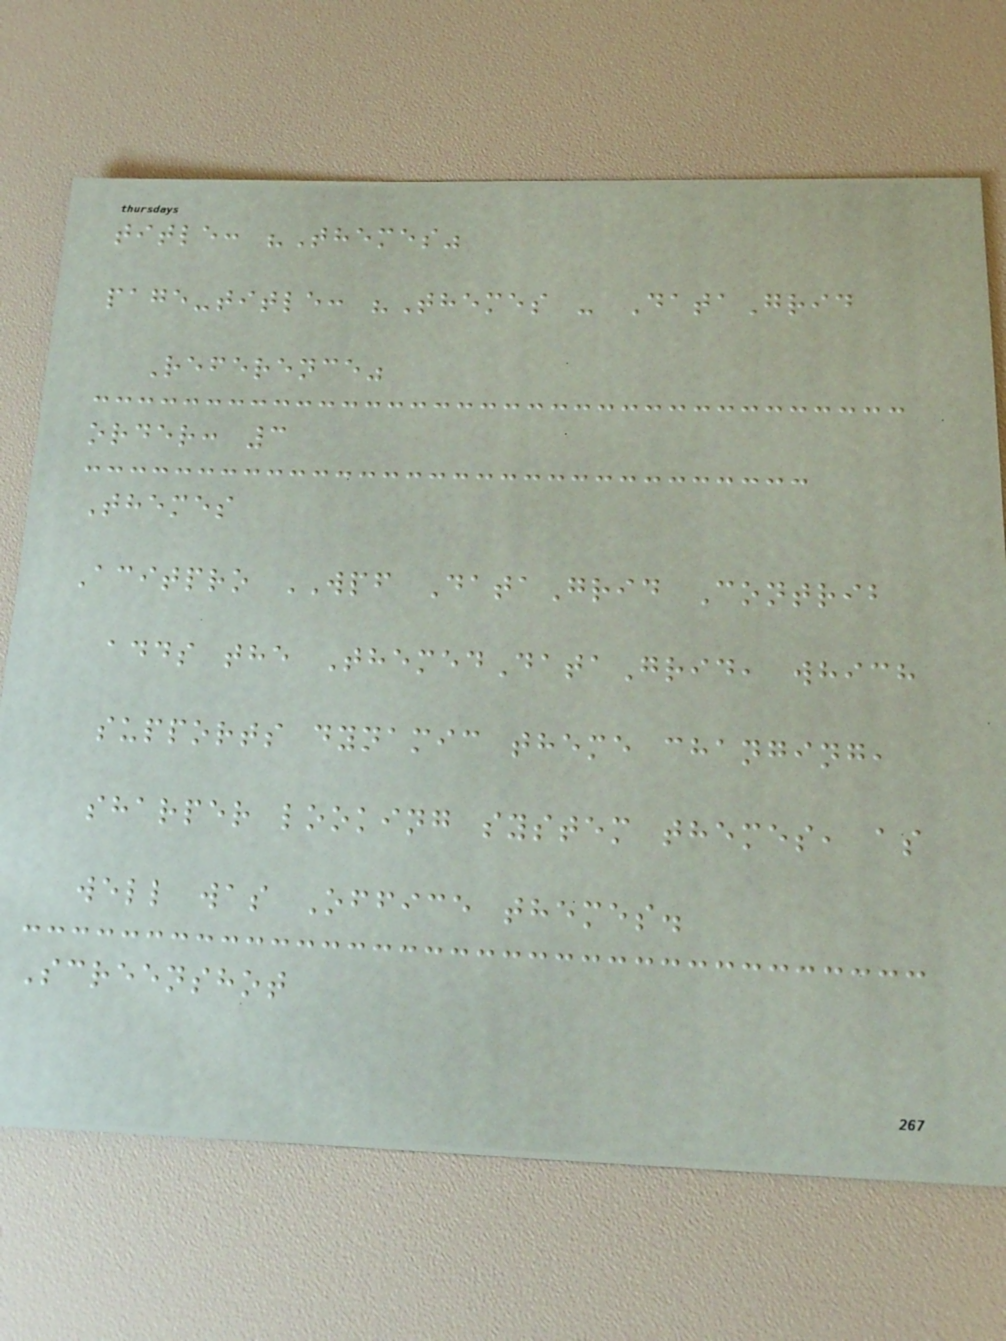title: "Themes"
page-title: "Themes - DataGrid
Reference"
order: 3
Themes
Acitpro WPF DataGrid Contrib
adds the ThemedDataGrid, which
supports dynamic theme changing,
sharper looking system themes, as
well was Office themes.
Screenshot
